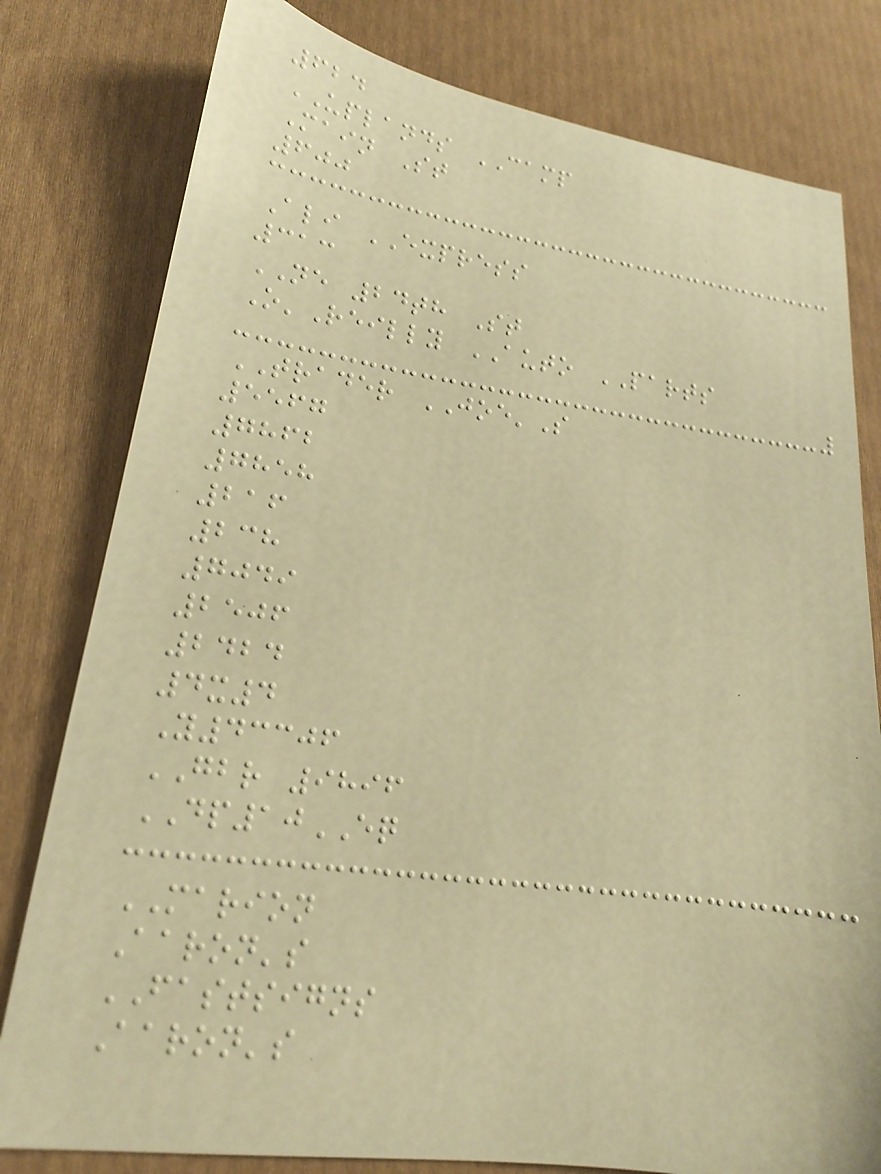624
UPLANDS CAMP
Main St
600
Ali EXPRESS
313
NE 24th St
O'Reilly AUTO PARTS
TRADER JOE'S
5567
7862
7858
216
238
7049
2506
2424
4x4
Y43306
GBR 9896
DP10EQ
MARION
Aaron's
FASTSIGNS
Aaron's
